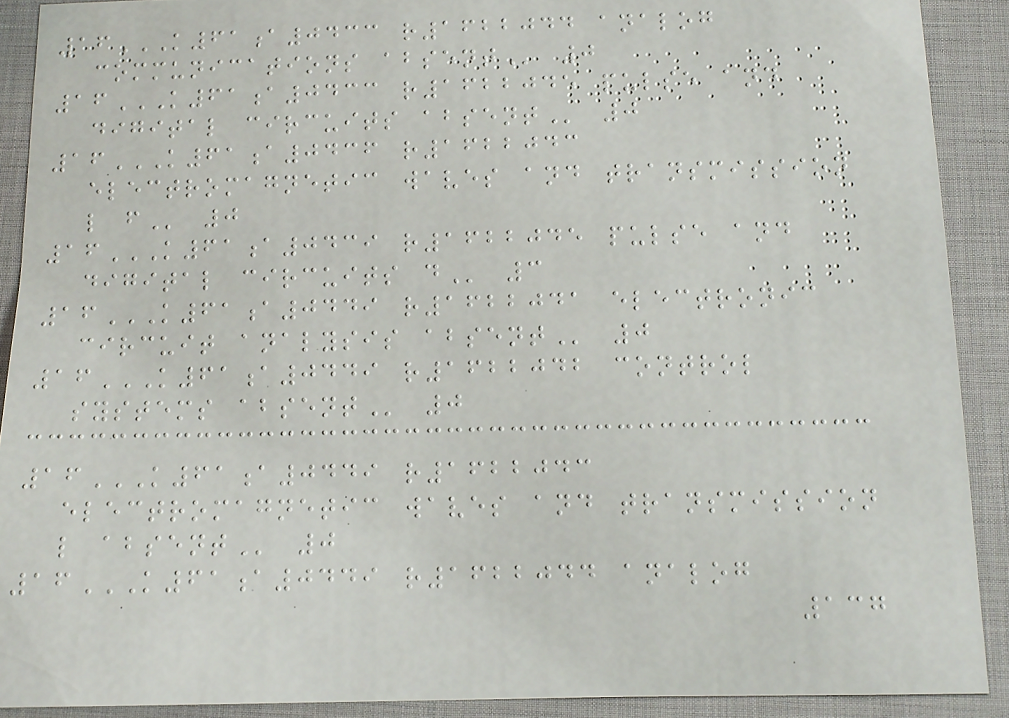16K61A0433 R1622044 ANALOG
COMMUNICATIONS ABSENT 0
16K61A0433 R1622045 PULSE AND
DIGITAL CIRCUITS ABSENT 0
16K61A0436 R1622043
ELECTROMAGNETIC WAVES AND TRANSMISSION
L F 0
16K61A0439 R1622045 PULSE AND
DIGITAL CIRCUITS D 3
16K61A0449 R1622041 ELECTRONIC
CIRCUIT ANALYSIS ABSENT 0
16K61A0449 R1622042 CONTROL
SYSTEMS ABSENT 0
16K61A0449 R1622043
ELECTROMAGNETIC WAVES AND TRANSMISSION
L ABSENT 0
16K61A0449 R1622044 ANALOG
137
